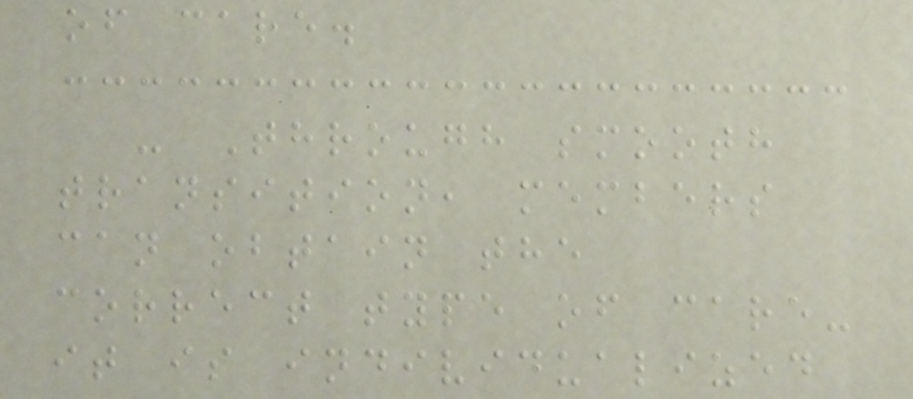of care.
- Through smooth
transition, members
can obtain the
correct type of care-
it is individualized
